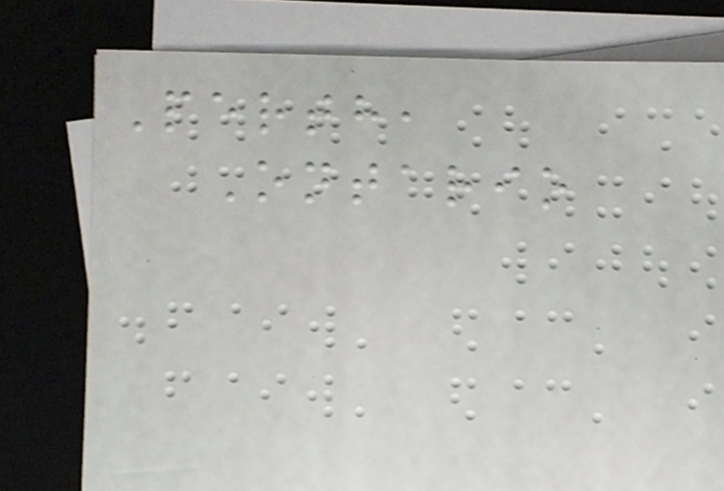Perth,
Ontario
